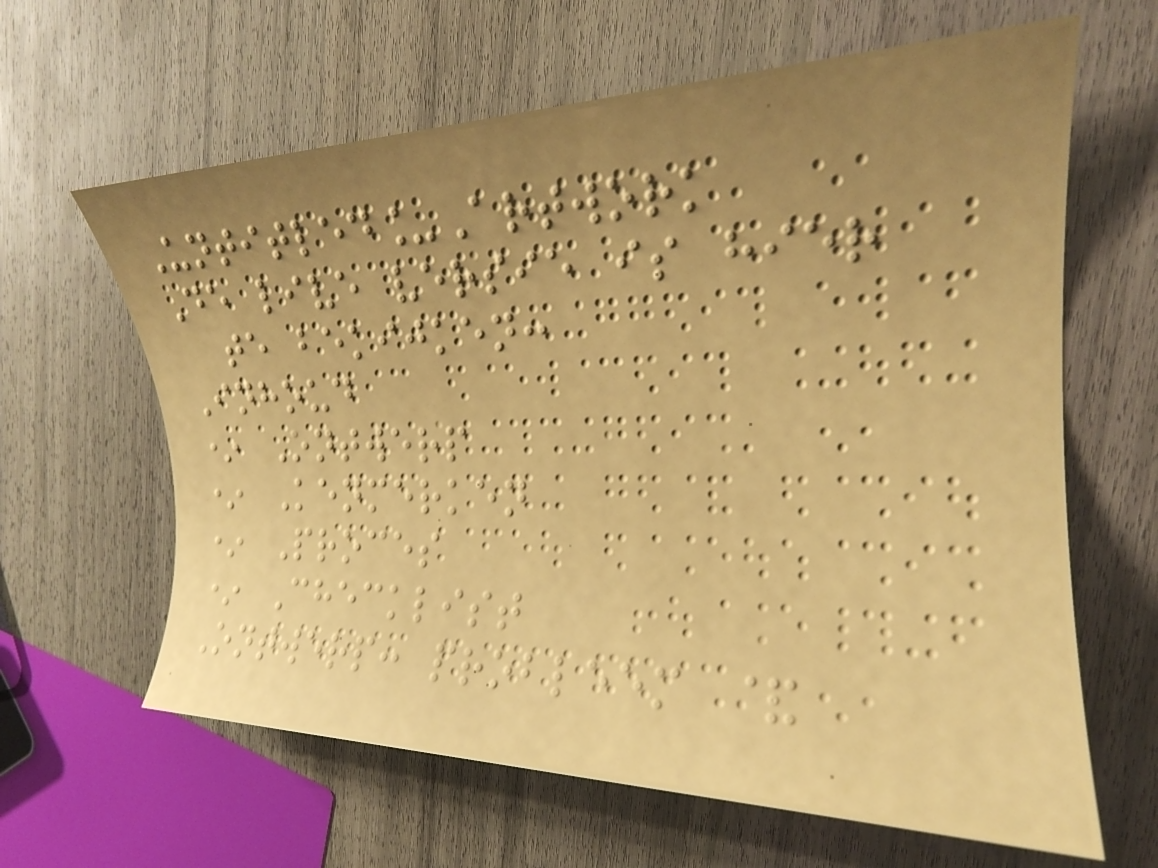Untitled_Artwork
De live versie is hier
te bekijken:
Inhoud
* Ontwerp
* Kenmerken
* Proces
* Checklist
Ontwerp: probleem &
